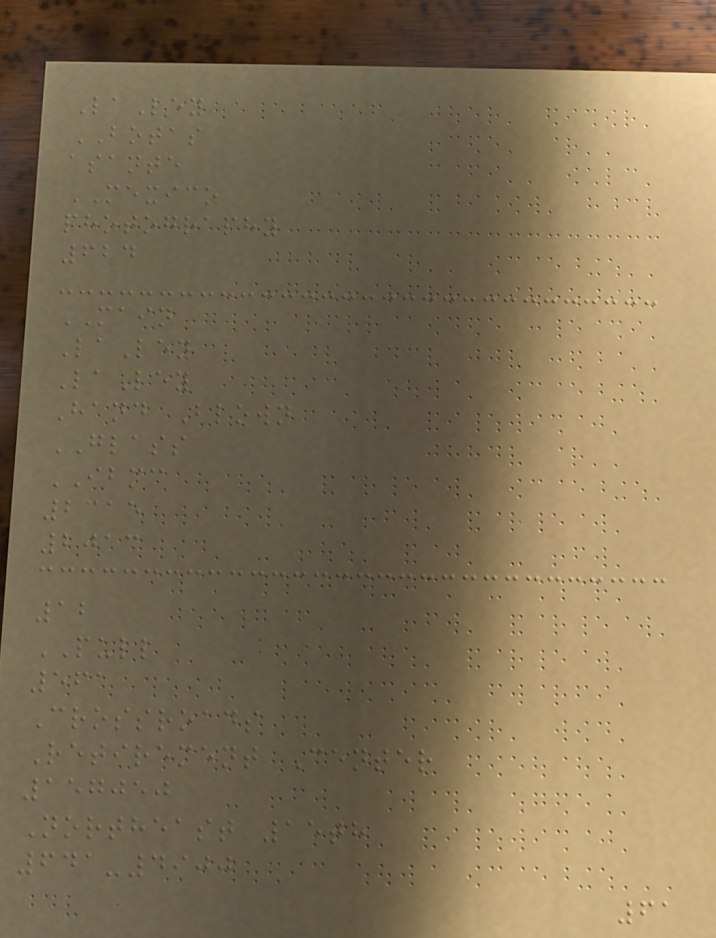LaLey
BOTAS
asante
MEXICO
photography
624
MAIN
LaLey
LaLey
Hand Blown
GLASS
IBMC
2315
2013
12
PULL
561
Crossroads
Retirement Center
157050
Northeast 15th
641-4900
61
